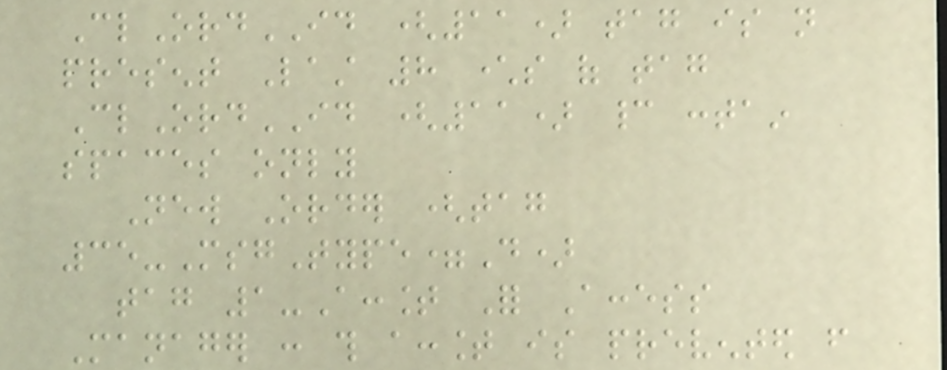ClOrdID (11) tag is not
present Last 8 characters of tag
ClOrdID (11) cannot contain
spaces only
New Order (tag
35-MsgType=D)
tag 1-Account For Access
Manager : this account is prevented from
